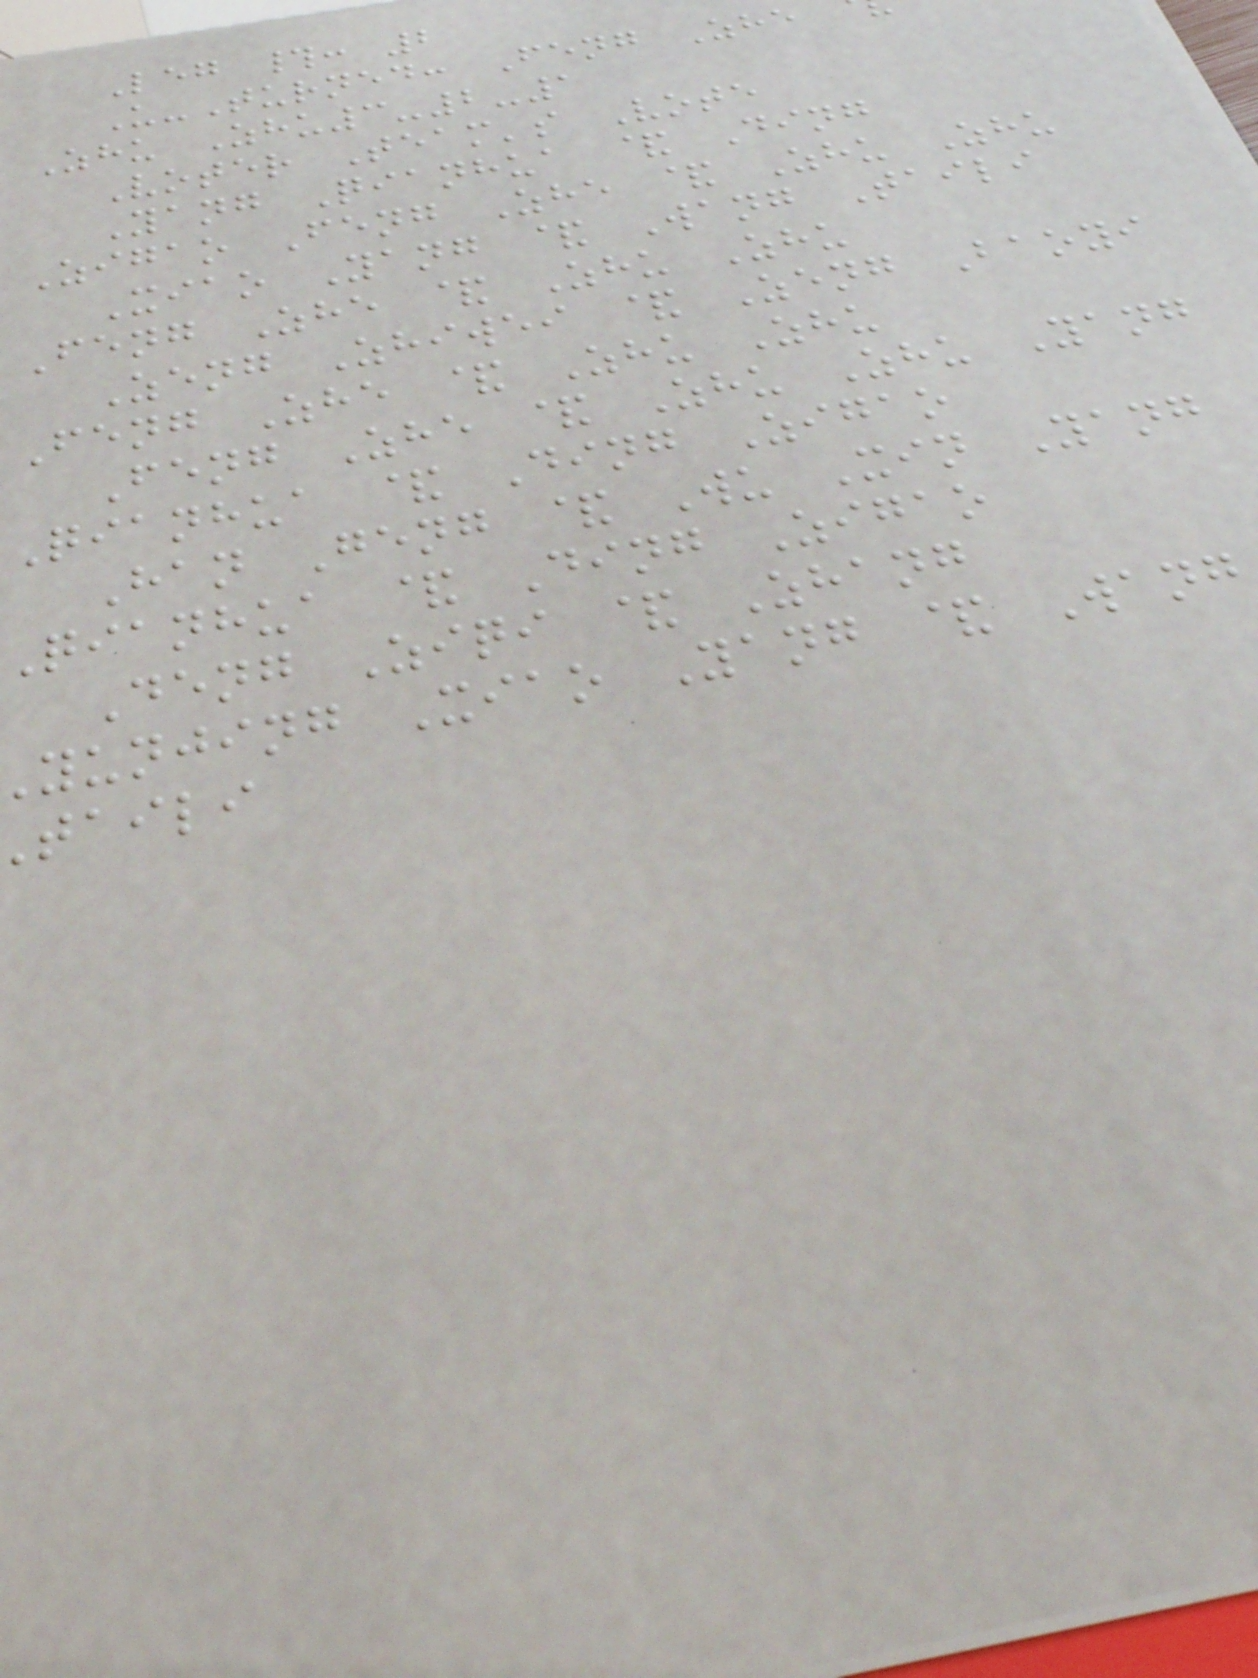Leg #: 2
U-Turned: Feng Zhe
Zhu Zhu3-2-1
Voter Team's Vote
Yang Qianhua & Ding
Zigao Feng Zhe & Zhu Zhu
Xiao Yang & Wang Taili
Feng Zhe & Zhu Zhu
Zeng Zhiwei & Zeng Baoyi
Feng Zhe & Zhu Zhu
Feng Zhe & Zhu Zhu Yang
Qianhua & Ding Zigao
Han Geng & Wu Xin Yang
Qianhua & Ding Zigao
Deng Ziqi & Zhang
yunjing Xiao Yang & Wang
taili
